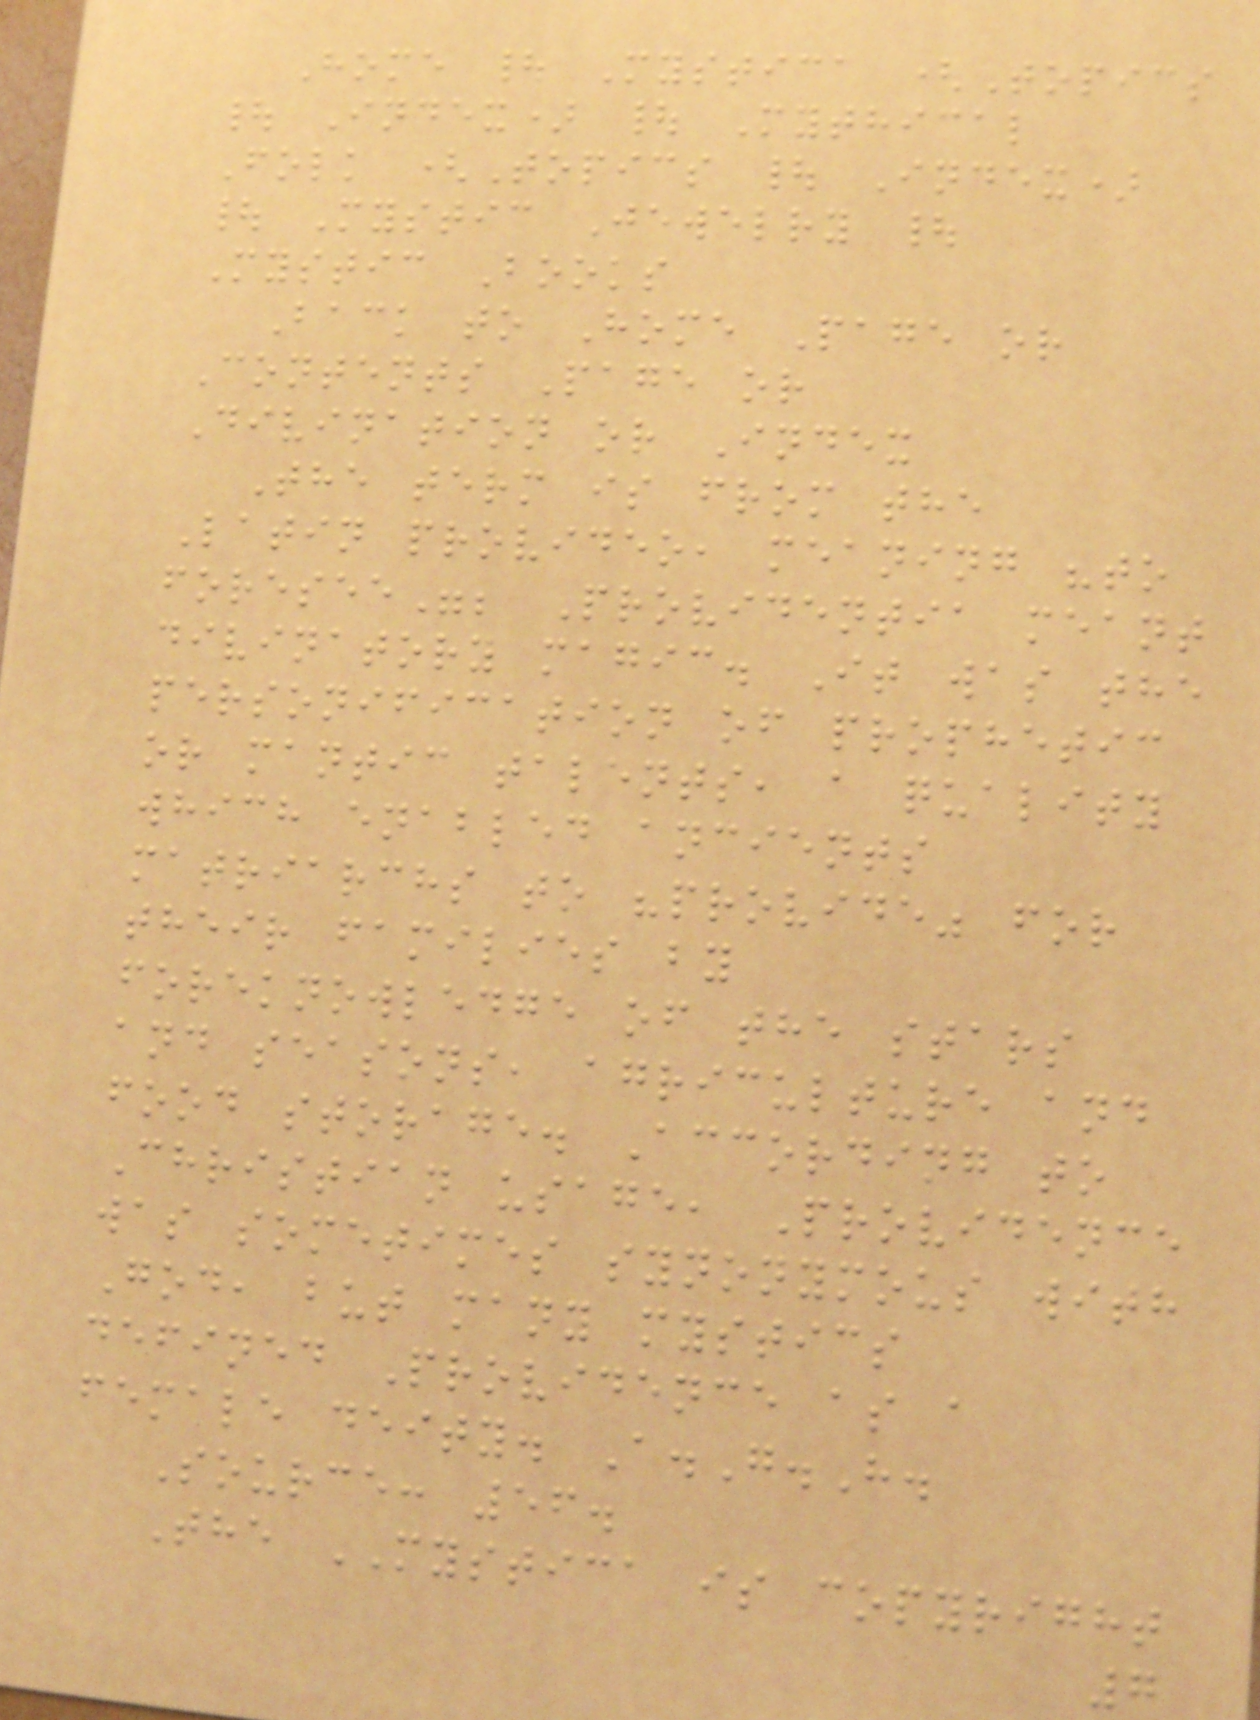Home | Mystica (Topics
| Index) | Mythical
Folk (Topics | Index)
| Mystic Jewelry |
Mystic Books
Back to Home Page or
Contents Page or
Divination or Index
The term is from the
Latin provideo, meaning "to
foresee"; Providentia meant
divinatory magic. It was the
personification of prophetic
or mantic talents, a quality
which enabled ancients
matriarchs to "provide" for
their families by
foreknowledge of the stars
and seasons, agriculture and
food storage. According to
Christian usage, Providence
was sometimes synonymous with
God, but many mystics
defined Providence as a
female deity. A.G.H.
Source: 56.
The MYSTICA is copyright
7
